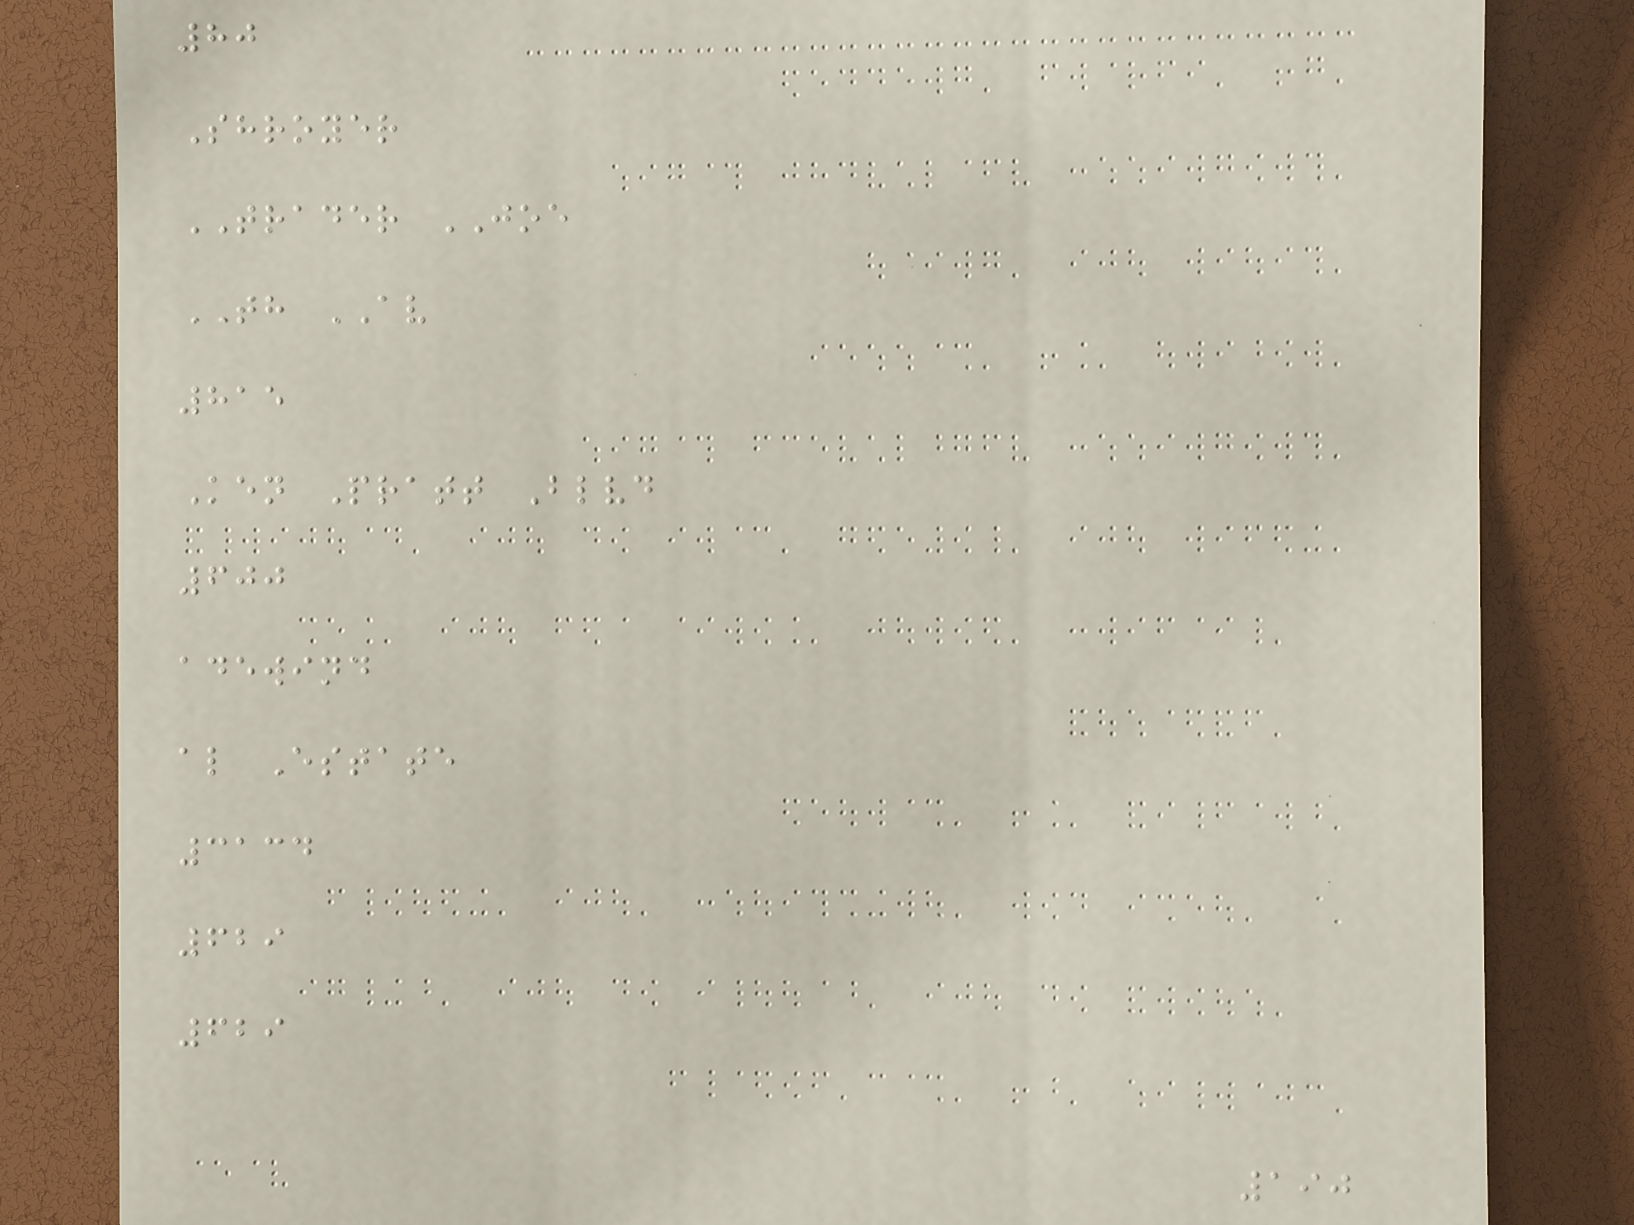80
Shroyer
TRADER JOE
TH AV
815
Ken Pratt Blvd
600
adewind
al Estate
3134
629
629
190
